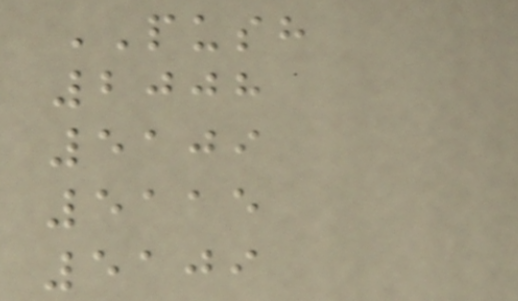PUSH
2008
5109
5115
5109
